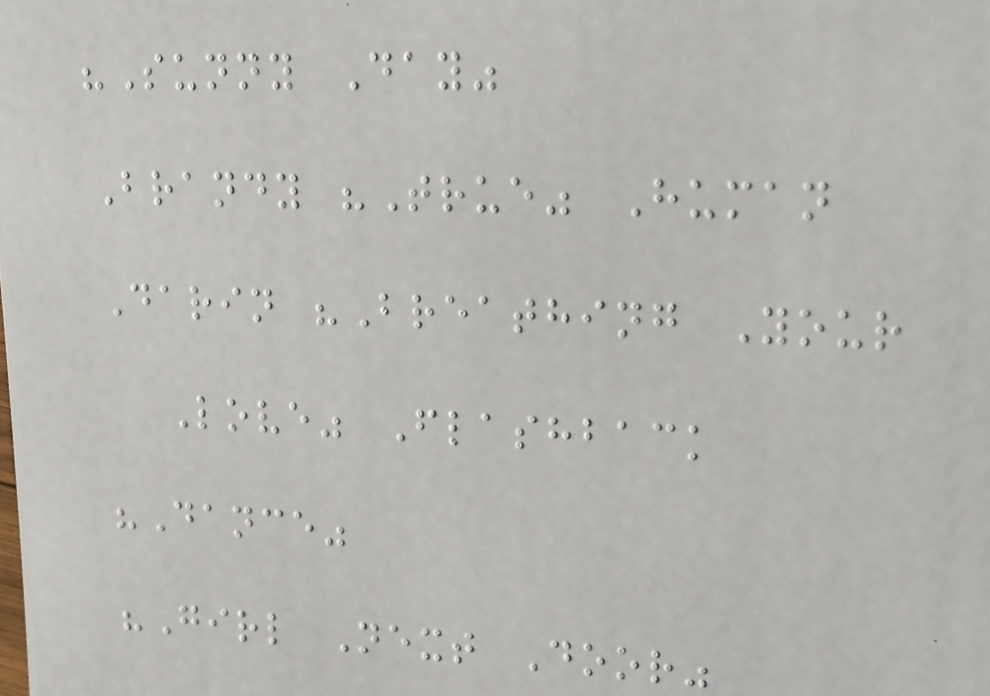"Sunny Day"
Brandy "True" Human
Darin "Breathing Your
Love" Flashback
"Dance"
"Girl Next Door"
